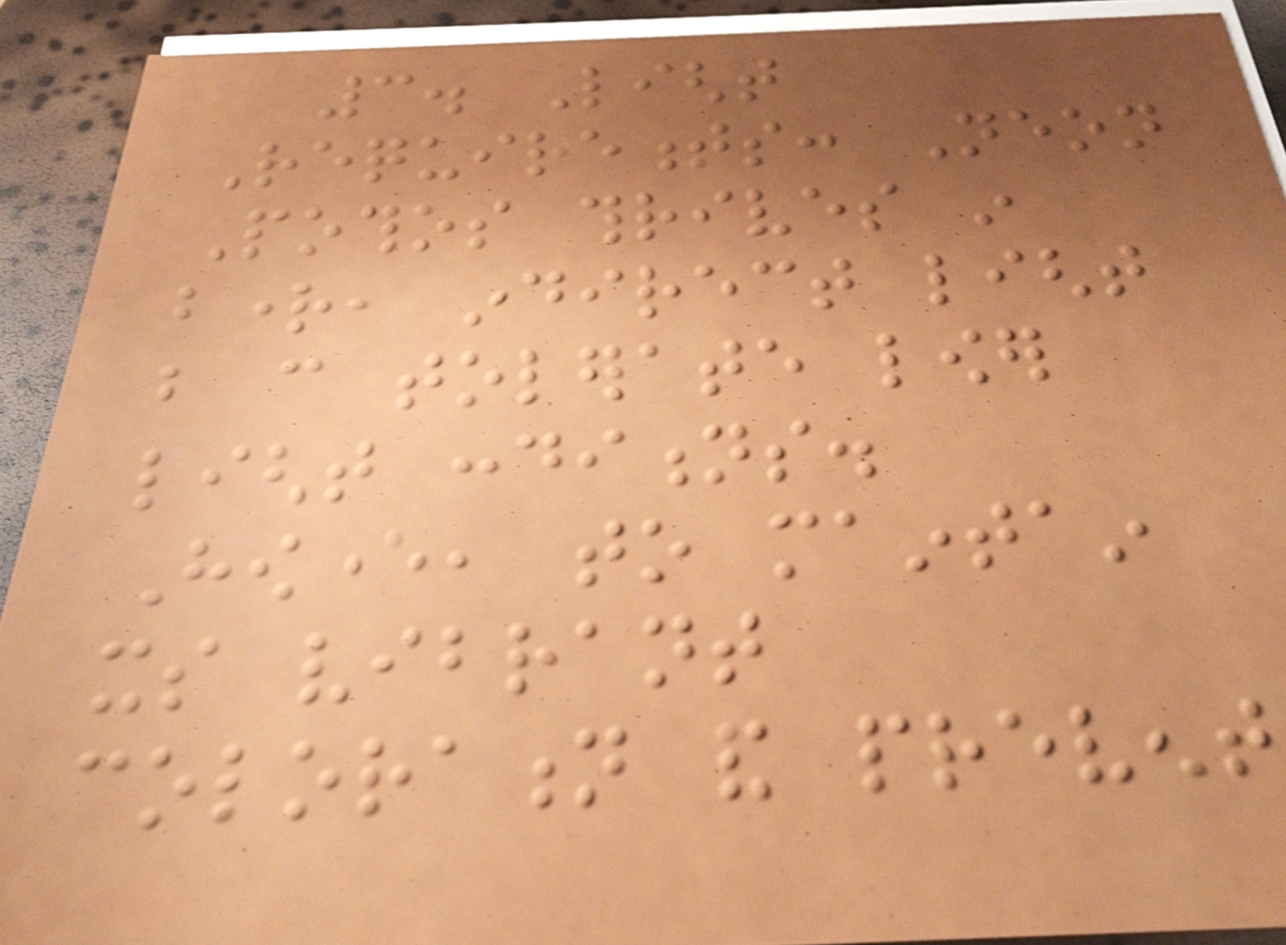3. Light
Requirements: Neon
Pothos thrives in
bright, indirect light
but can tolerate lower
light conditions.
However, to maintain
its vibrant
coloration and prevent
